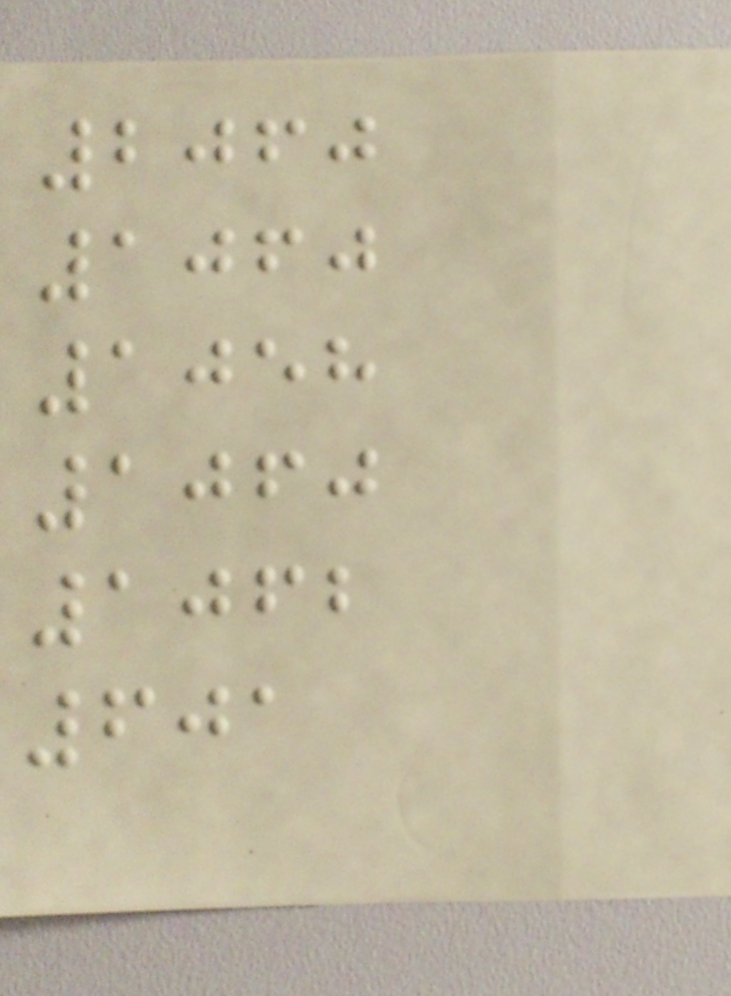2060
1060
1058
1060
1062
601
